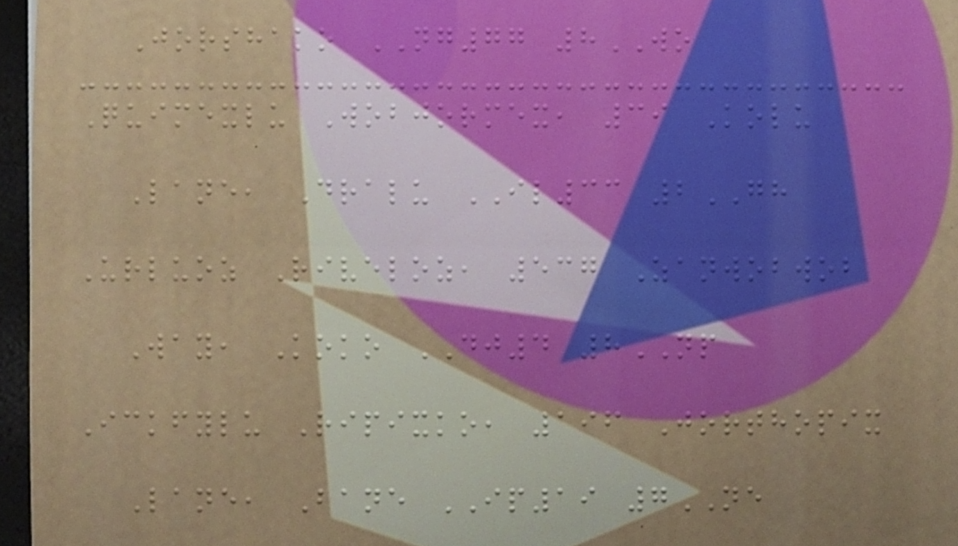Jorshako NG77 8WO
Quimexlu Wobjormex, 39 Kolu
Lane, Dralu IL33 2GH
Urluoz Riveloz, 537 Zanwobwob
Way, Koko DJ4 8NP
Ickfylu Ripixko, 196 Jorthopix
Lane, Bane IP19 7NE
